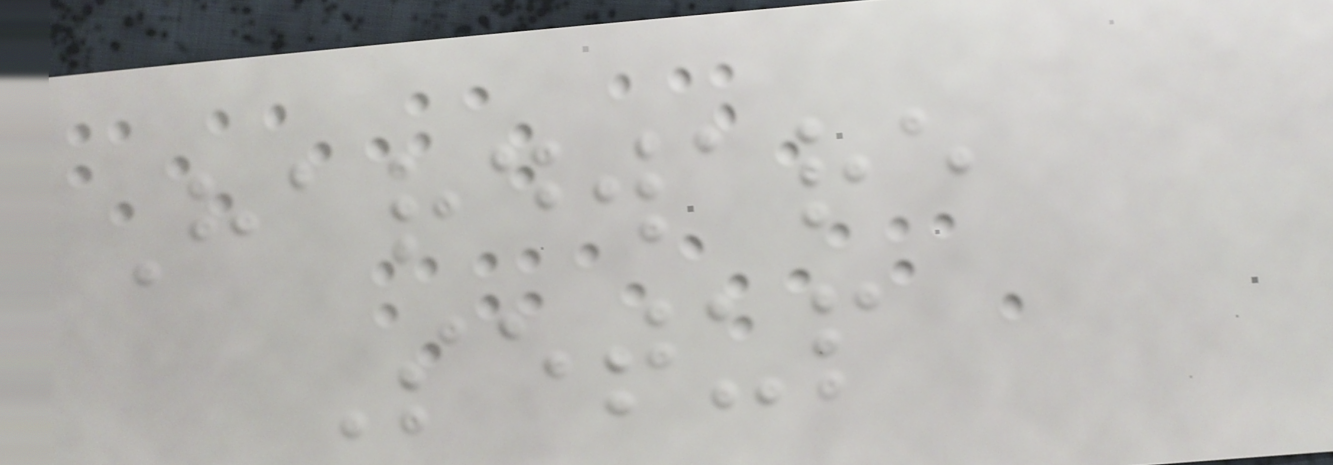Hardware
Setup
